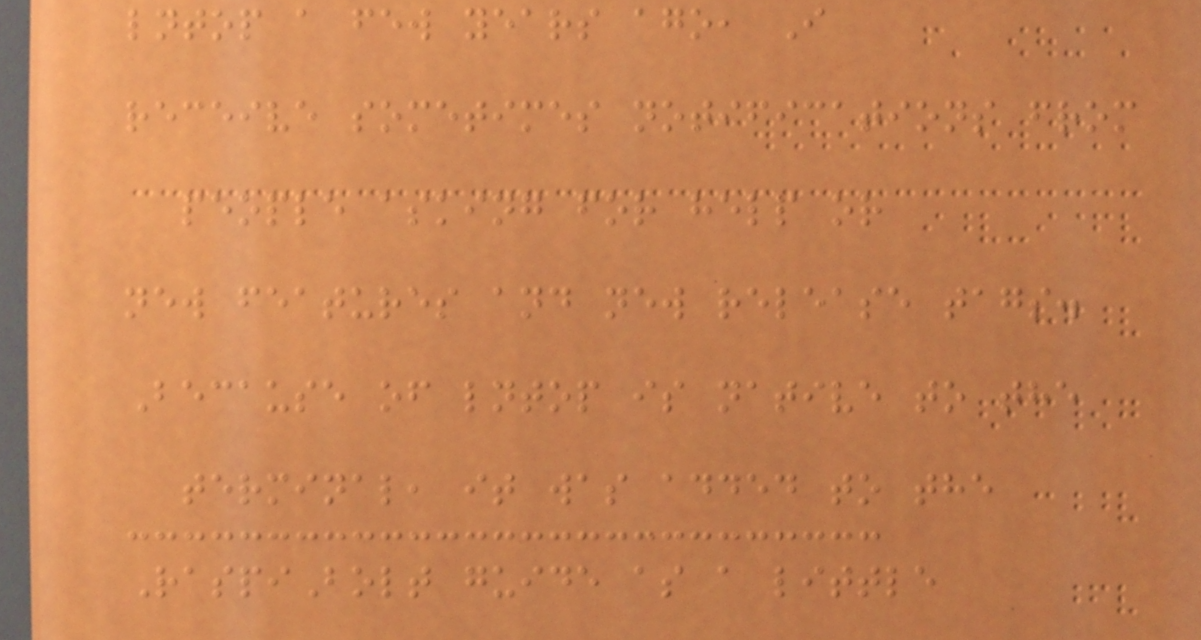lntop a few years ago, I
receive sometimes notifications from
people asking for help or
new features and new release tags.
Because of lntop is native to the
terminal, it was added to the
RaspiBolt guide as a little
